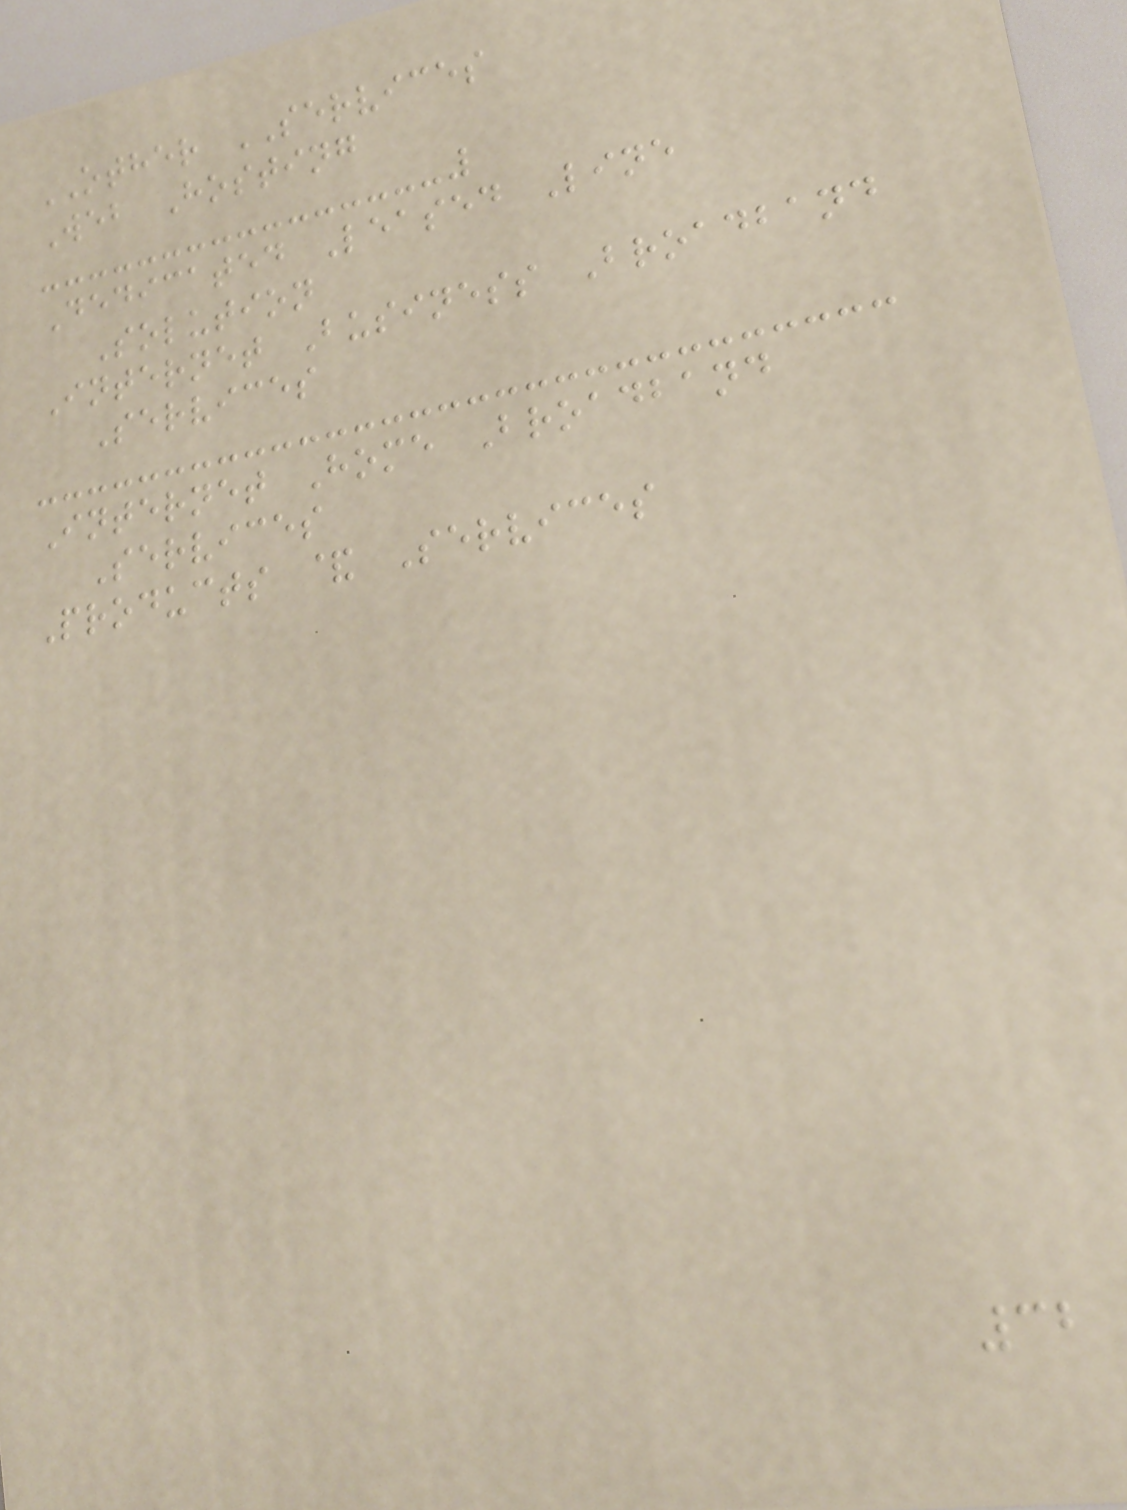OTHER SERVICES
Web Hosting
Dedicated Leased Line
Solution
Internet Business Broadband
Services
Internet Home Broadband
Services
Products & Services
32
